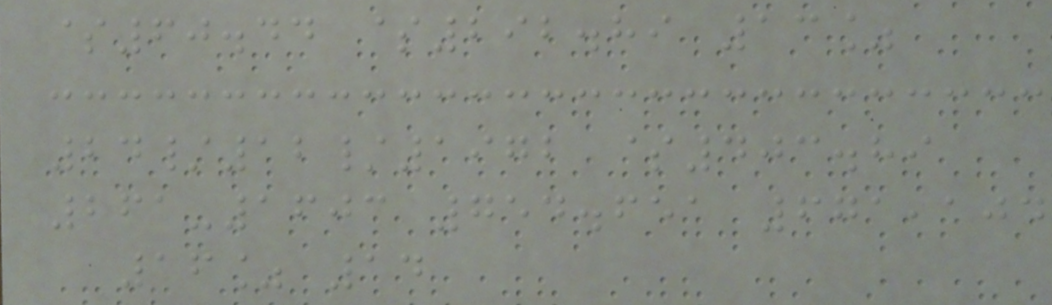$60.44 $292.89 13%
24/12/1972 $403.89
261-1603 754.651 671,104
16% 14
